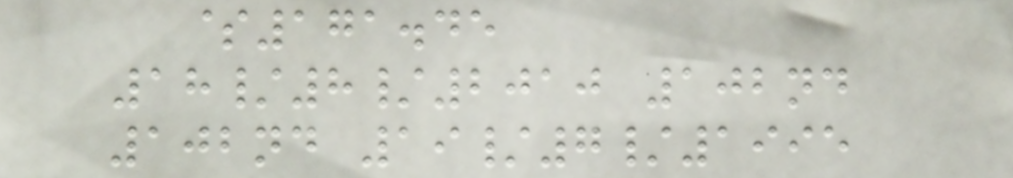$171.45
18/8/2010 102nd
102nd 19/7/1995
